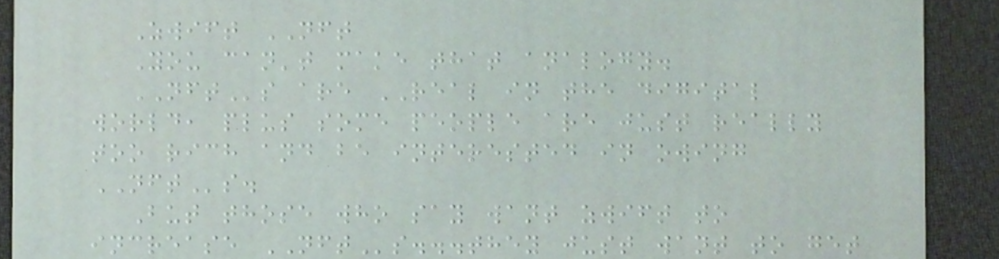Zwift NFT
You can't make that analogy.
NFTs are REAL in the digital
world, plus some people are just really
too rich and be interested in owing
NFTs.
But those who say want zwift to
increase NFTs...they just want to get
